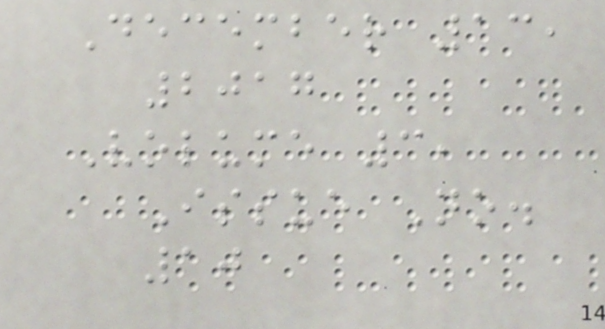December 13,
2017
Volume 3,
Issue No.
10
